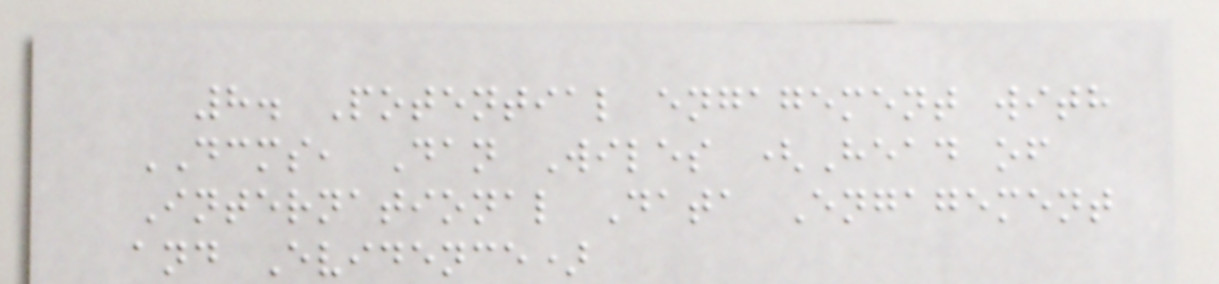8. Potential engagement with
DCMS, Dan Wiles (Head of
International Data Engagement
and Evidence)
